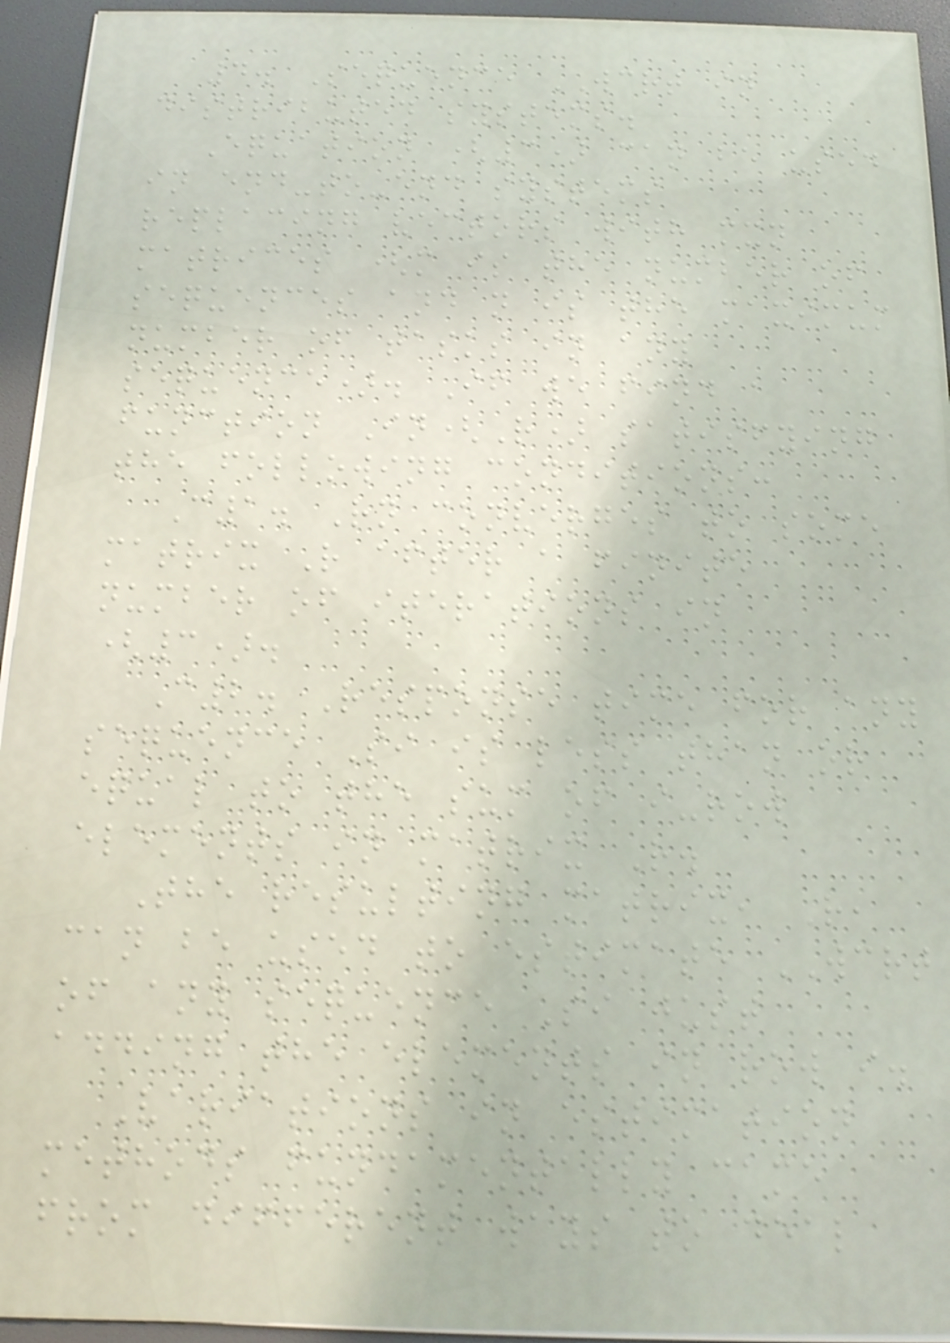4. Sequence WCRT in
distributed systems.
Equation (3) can be used
in end-to-end systems
replacing vectors with mxn
matrices (m is the number of
sequences and n is the maximum
number of tasks in any
sequence). If we find a
function In(R) satisfying
the following conditions:
C1. Rn converges to some
matrix R after a finite
number of iterations in
(3).
C2. Response time for any
sequence Si is less than or
equal to the sum of i-row
elements in matrix R.
The resulting matrix, R,
can be used to estimate WCRT
of any sequence Si just
adding the elements in row i.
Variations in estimation
methods fundamentally came
from different ways to deal
